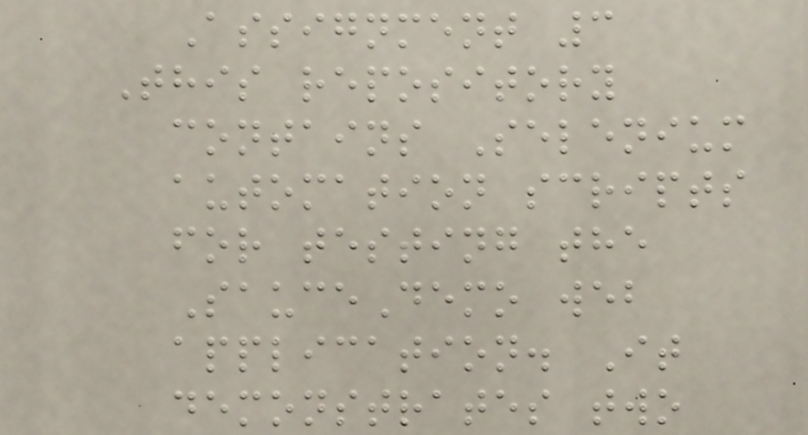Assignment 3
This repository
contains Selenium
automation scripts
for testing the
SauceDemo web
application. It
demonstrates two
